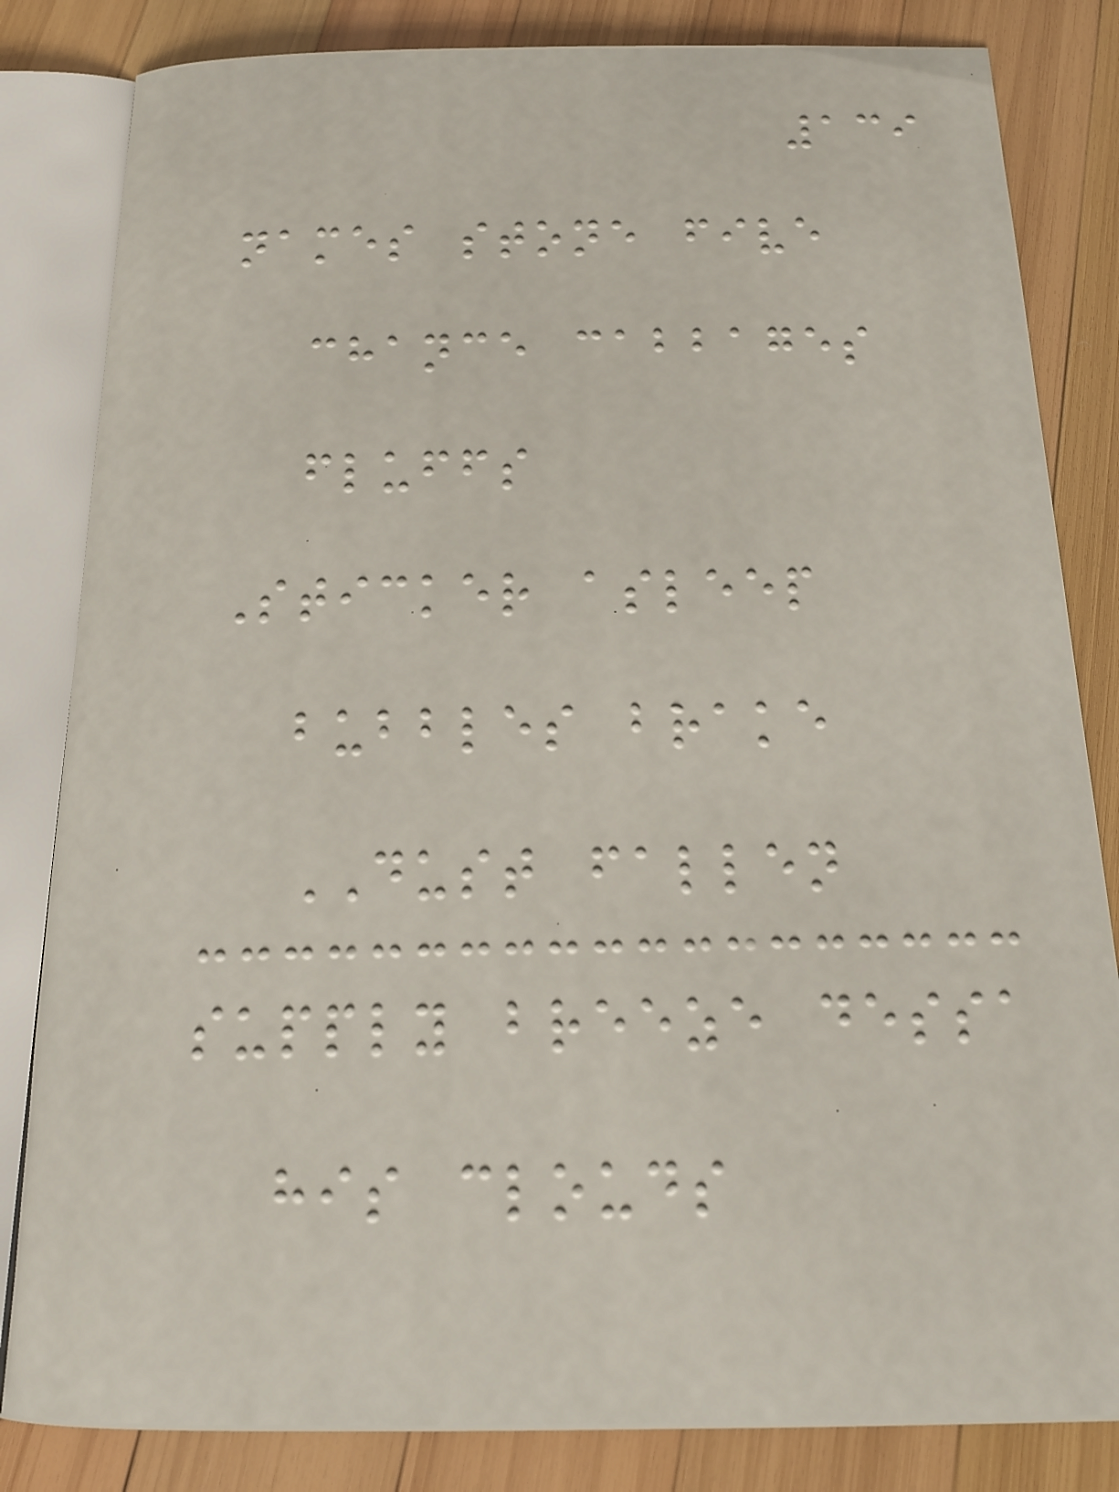139
names stone five
chance cabbages
fluffs
Sticker asleep
bubbles brake
DUST fallen
supply breeze dessa
his clouds
